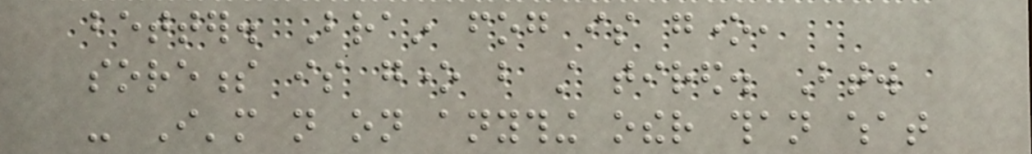better. Brain fog is gone,
soreness is gone but still tired. Btw
- I'm not on anything other than what
